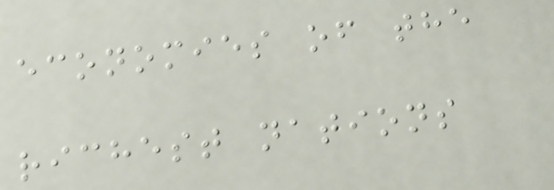economies of the
richest nations
